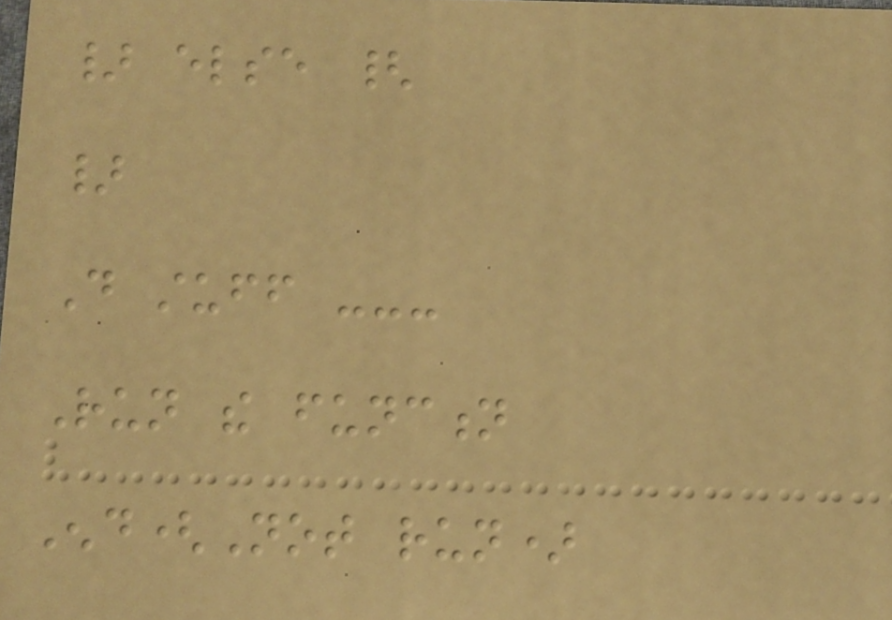} else {
}
Do stuff ---
Run the function
End(Not run)
